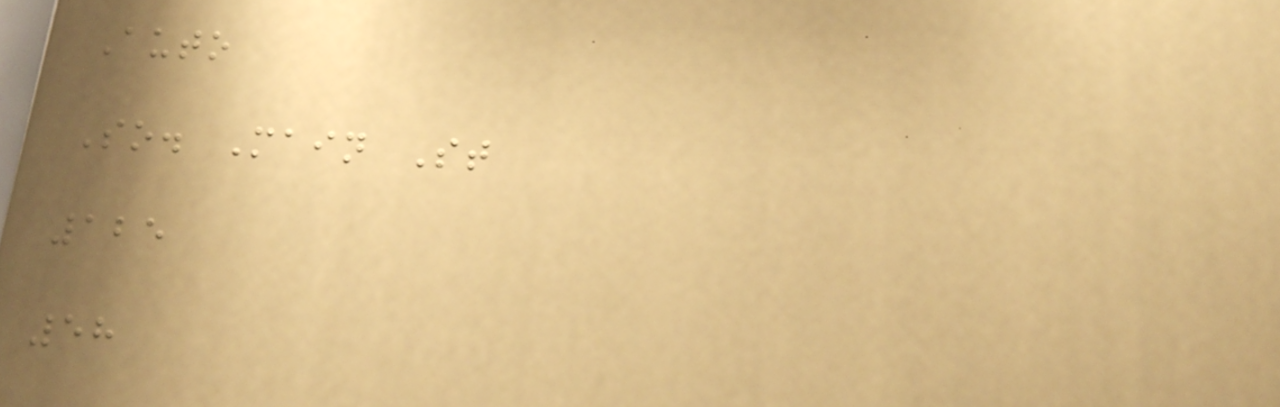Auto
So. Main St
125
58
